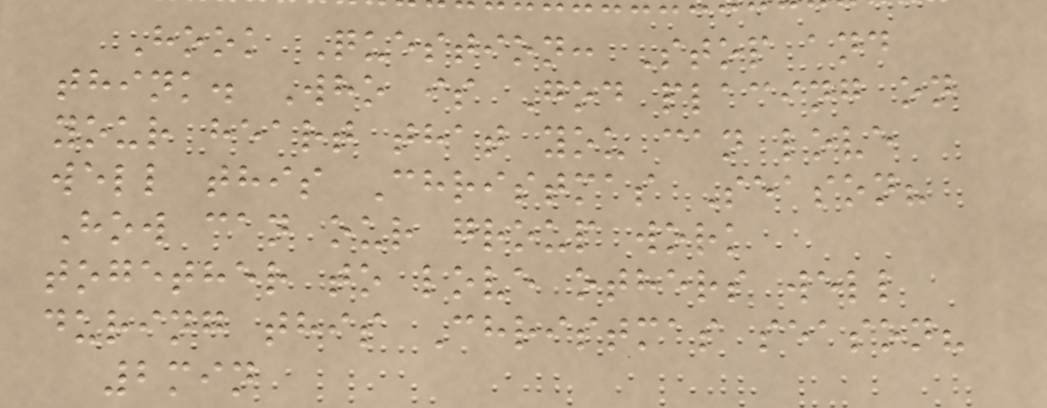Hook Question: Stop and
think. Who is God placing on
your heart that you can love
well this Christmas Season?
How can our group work
together to love others well
during this Christmas season?
2min
